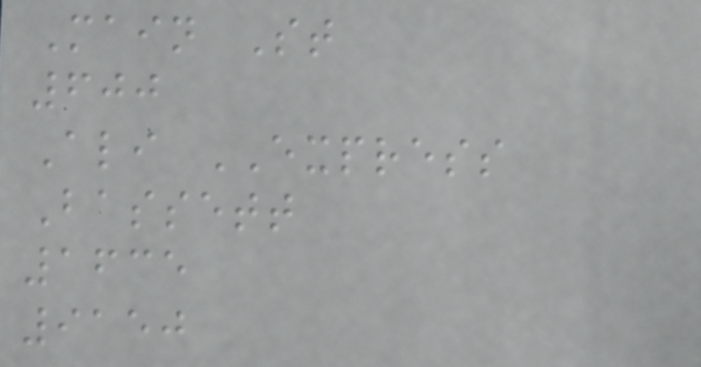Main St
600
Ali EXPRESS
Bassett
1635
9150
